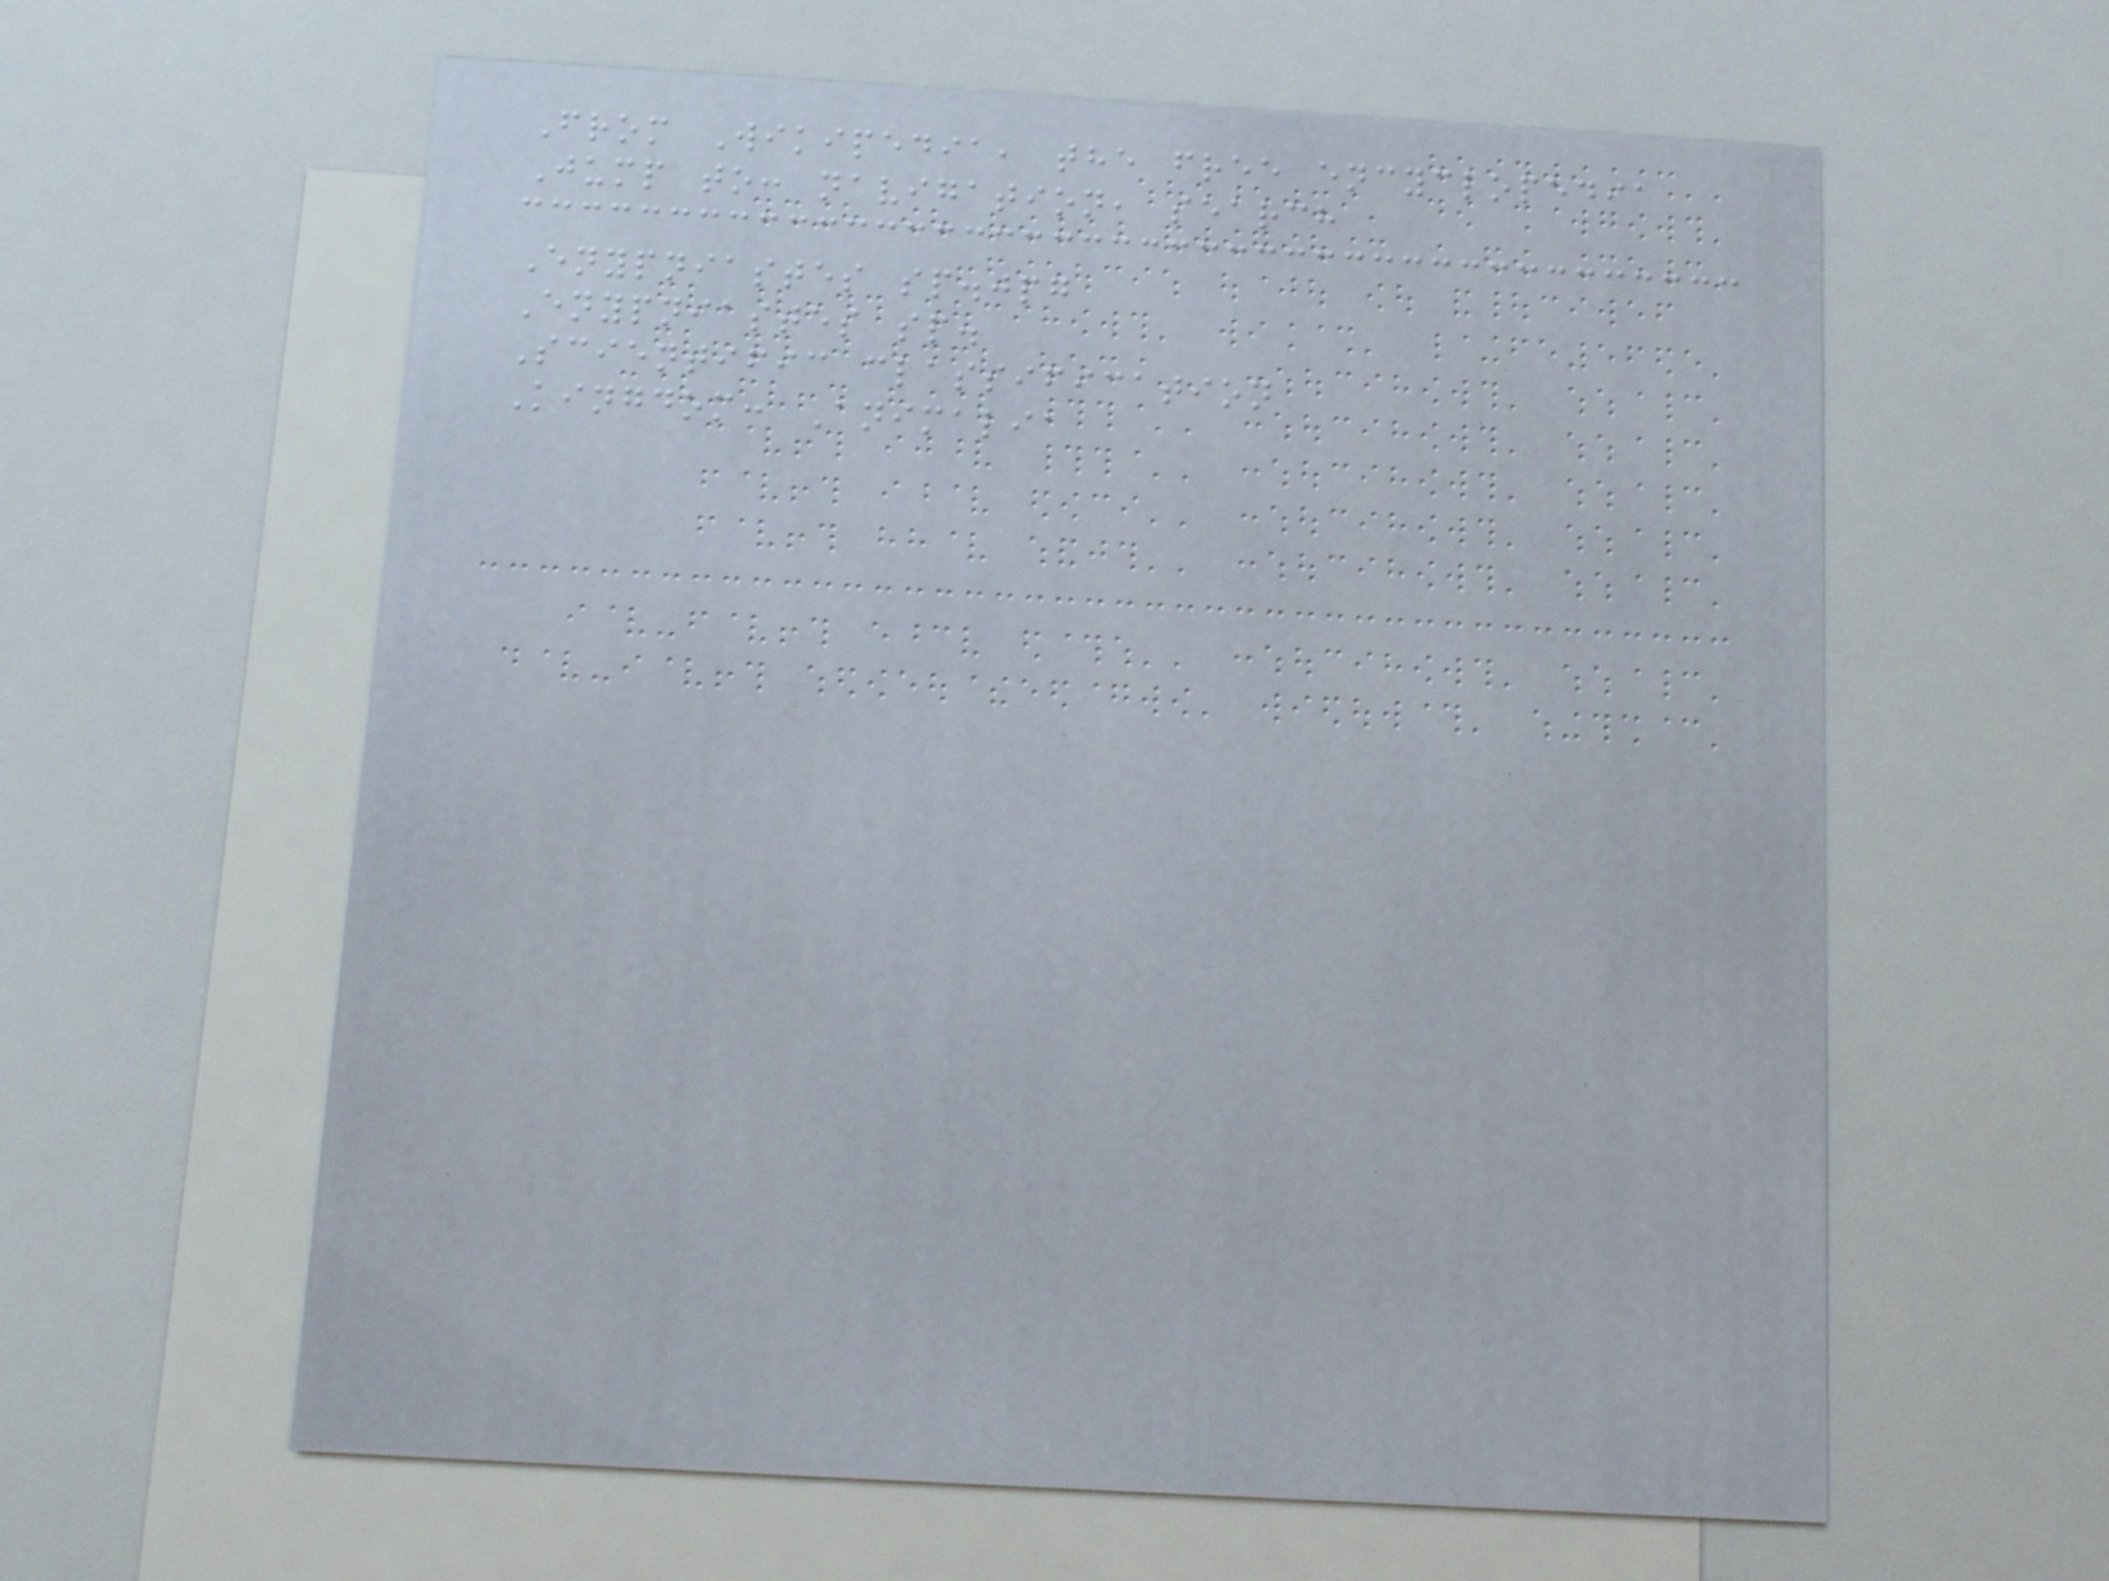From Wikipedia, the free encyclopedia
Jump to: navigation, search
Enypniastes sp.jpg
Enypniastes sp.
Scientific classification
Kingdom: Animalia
